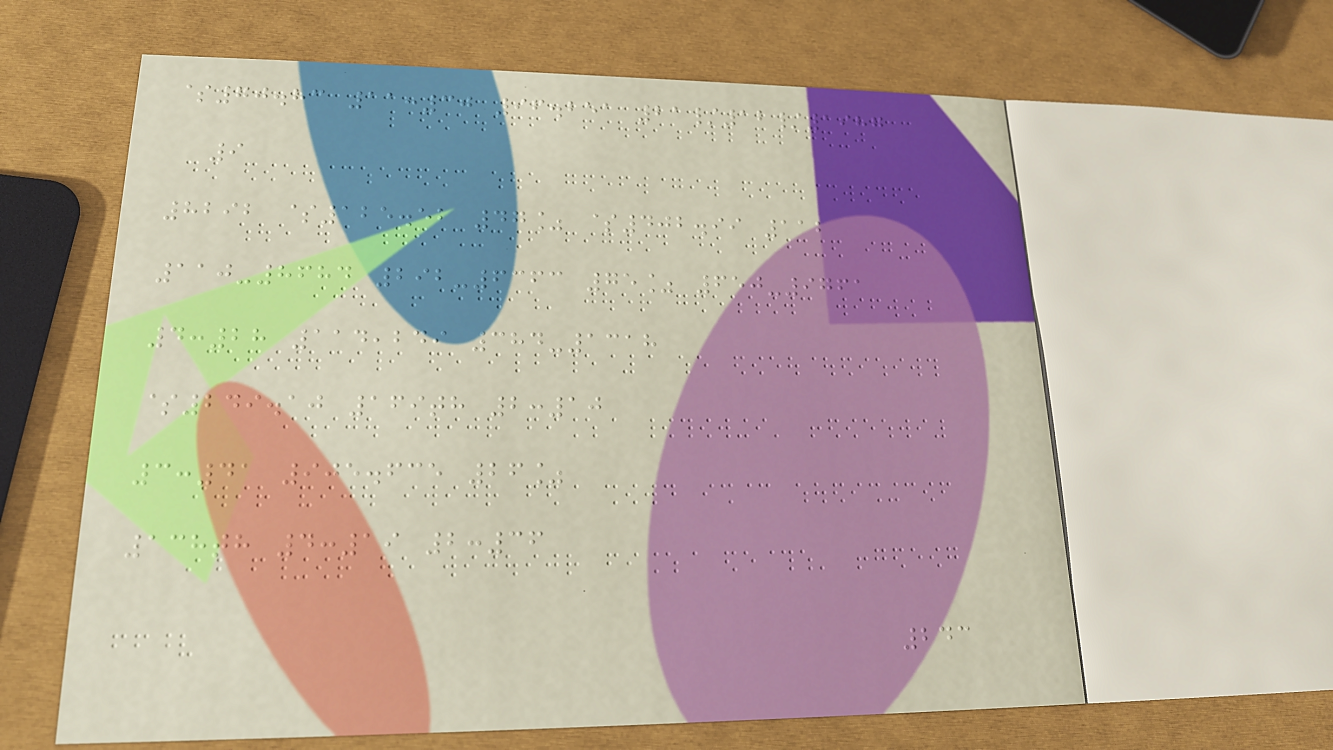$70.83 11:30 96.251 21/12/1987
9
8292 $125.52 47% $402.99 112
110-8684 292-6363 75% 650-9761
4:28 114,249 384-1318
$249.10 169th 2:10
3:41 905.635 26%
138th 4:19 2:36
243
